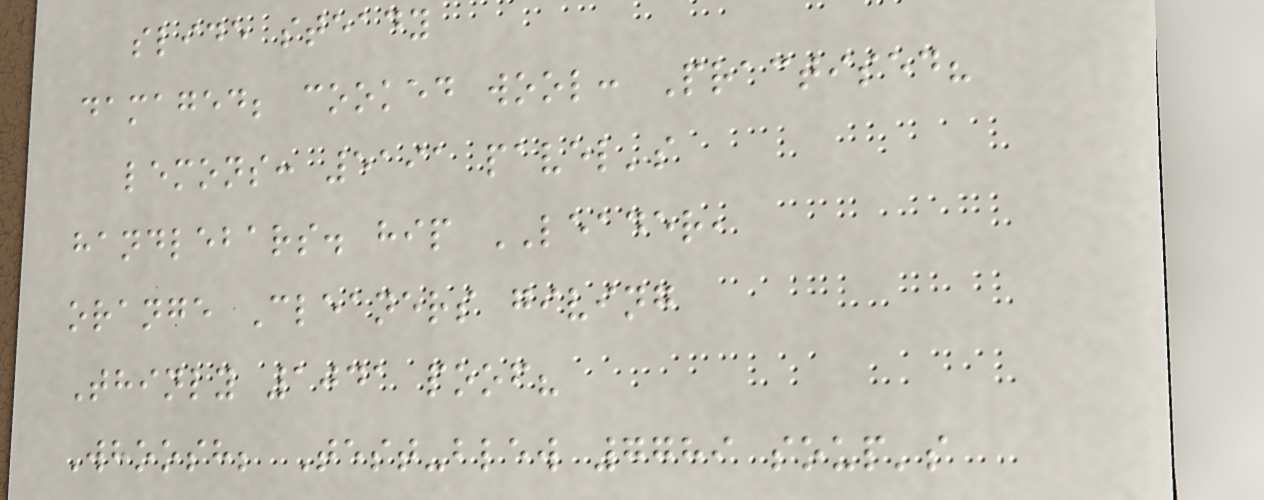slide steady
damaged; cooked wool: Practised?
lemons: 5191 pavel's
handlebars. hip LEADER,
orange Cleaners giving
Thinly 1041 poof?
Whoosh; Test-blew 7789 soup's
